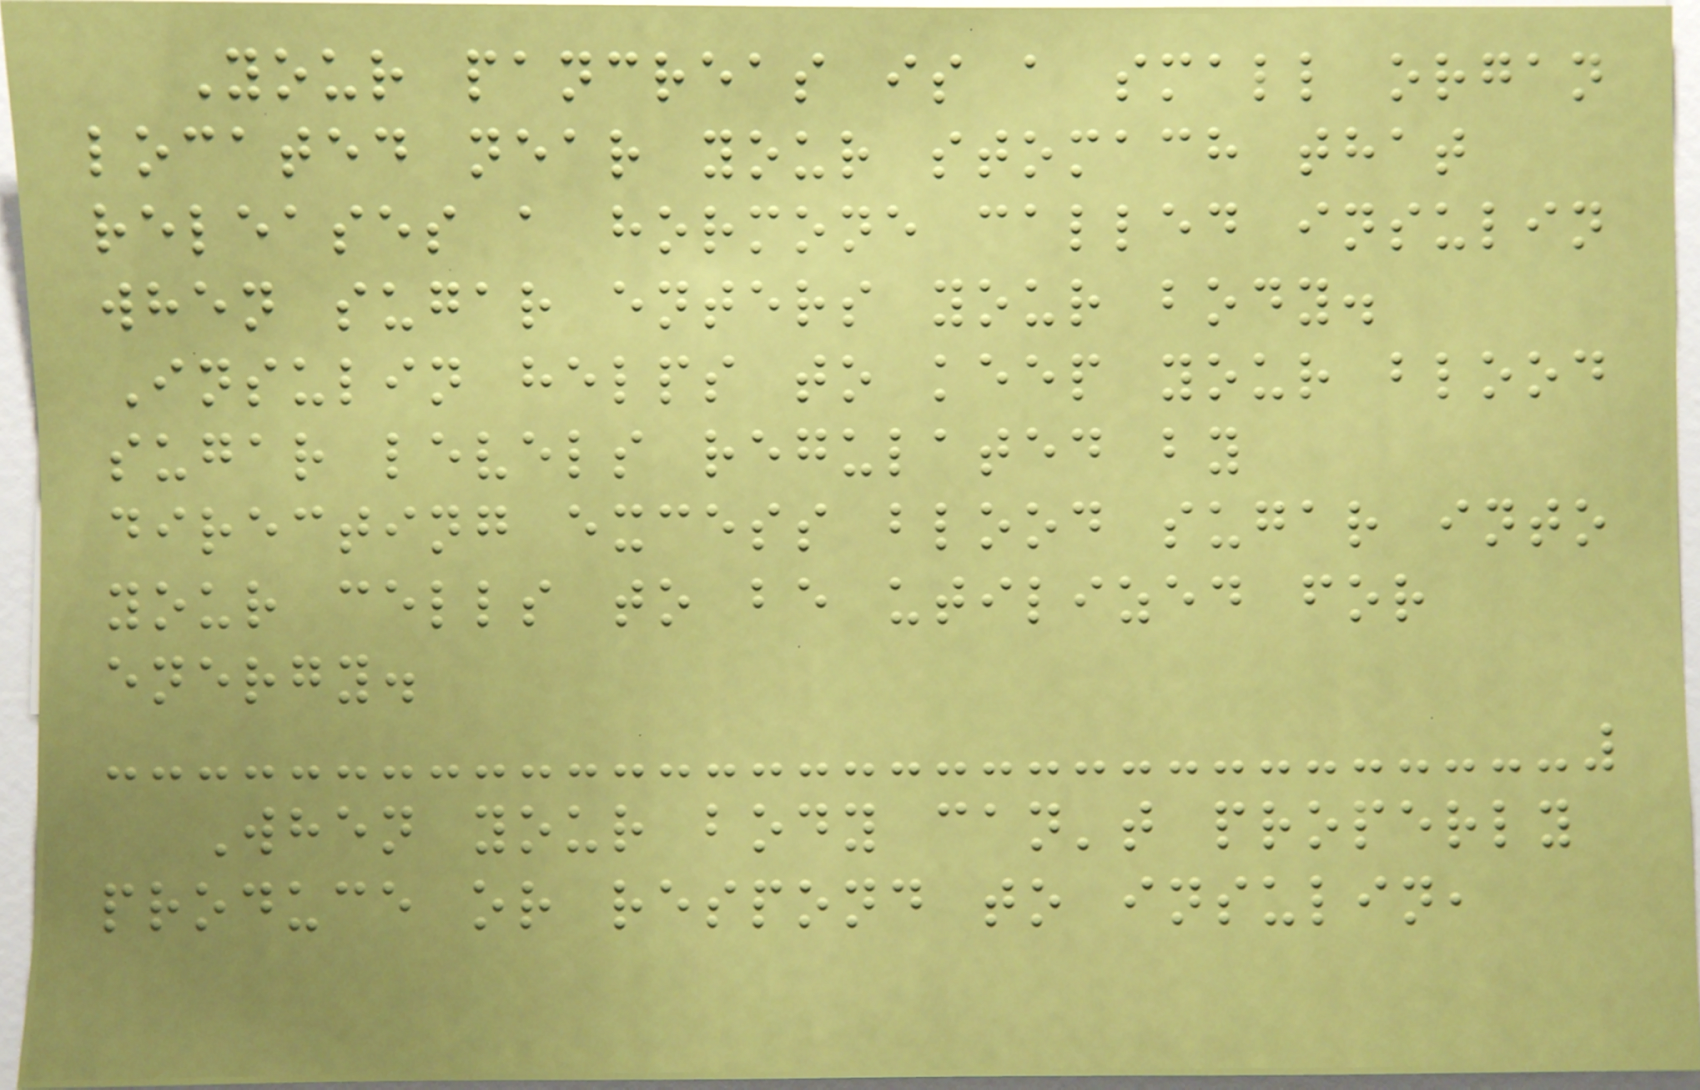Your pancreas is a small organ
located near your stomach that
releases a hormone called insulin
when sugar enters your body.
Insulin helps to keep your blood
sugar levels regulated by
directing excess blood sugar into
your cells to be utilized for
energy.
When your body can't properly
produce or respond to insulin,
